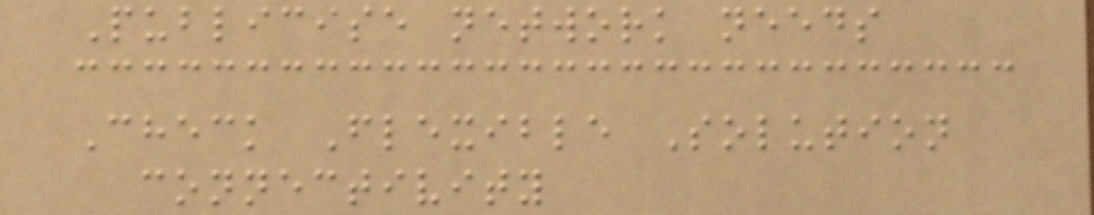Publicise network needs
Check Flexible Solution
connectivity
